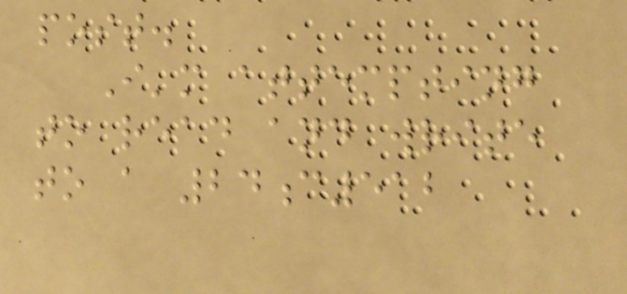post.
I'm attempting
to read and write
to a 24c512
